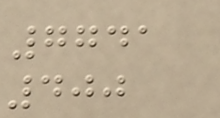7741
400
